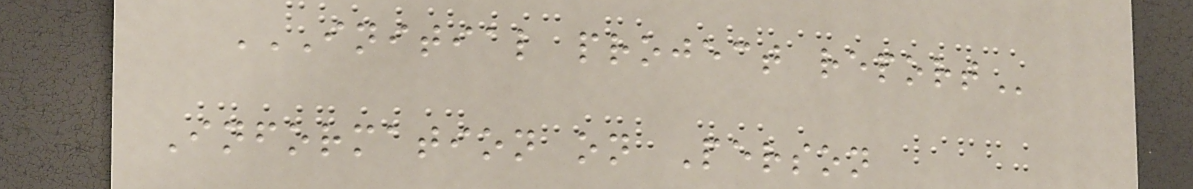INITIAL PROJECT REPORT
Information on Person
